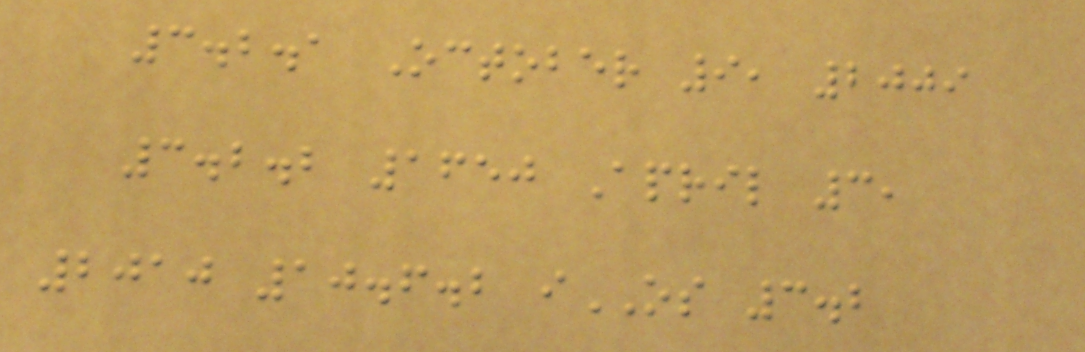3.2.1 October 9, 2009
3.2.2 1650 April 3,
2010 10.6.2 iOS 3.2
